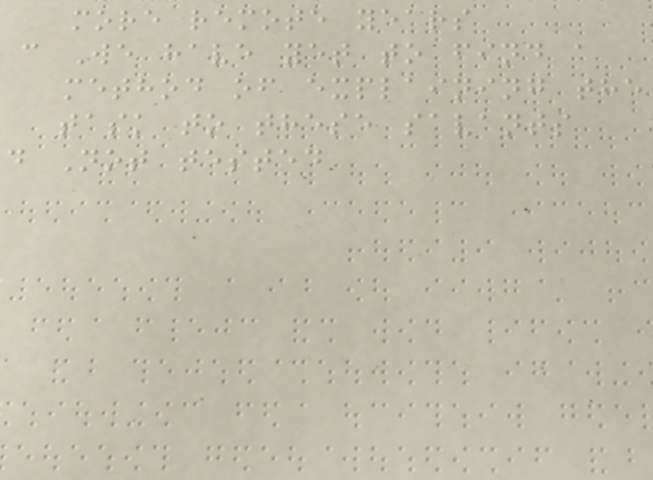more remote years
c We have yet to find a
method of explaining the
task to these savants
d Not tested
